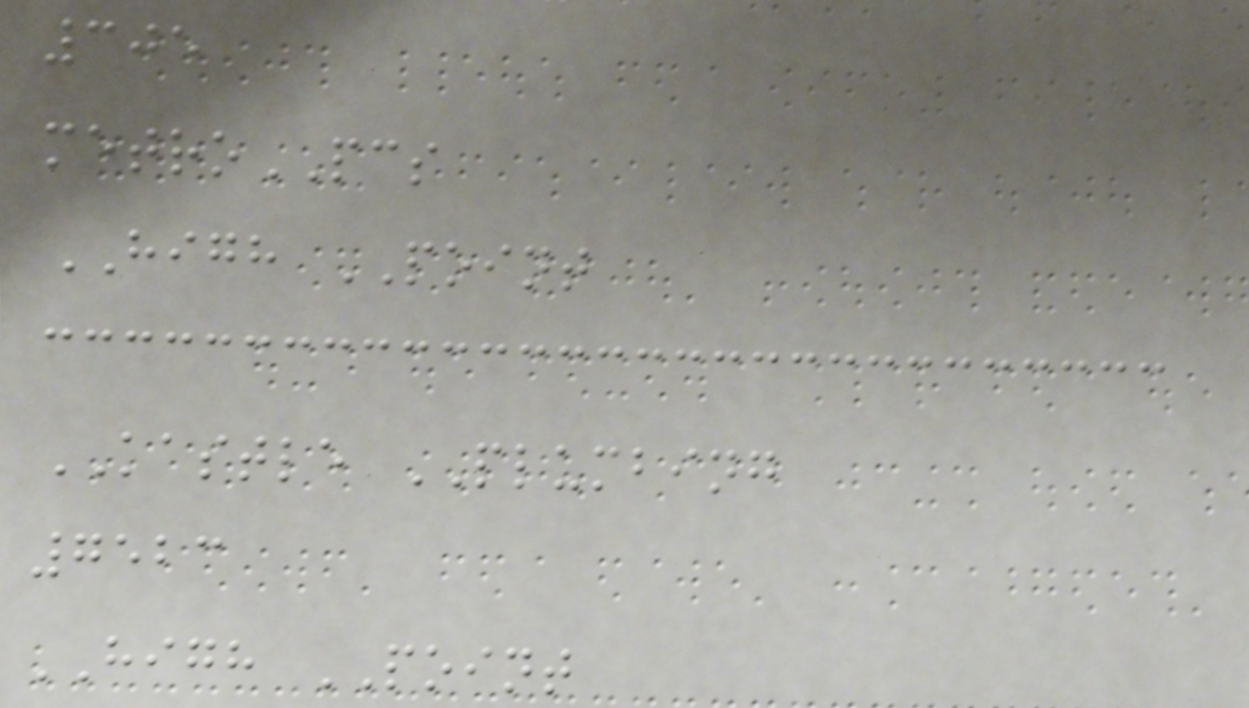305
metroPCS
HIGH POINT
KASTLE PLUMBING
7523
HIGH POINT
